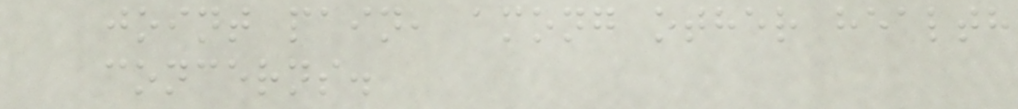joint pain, among other health
concerns.
